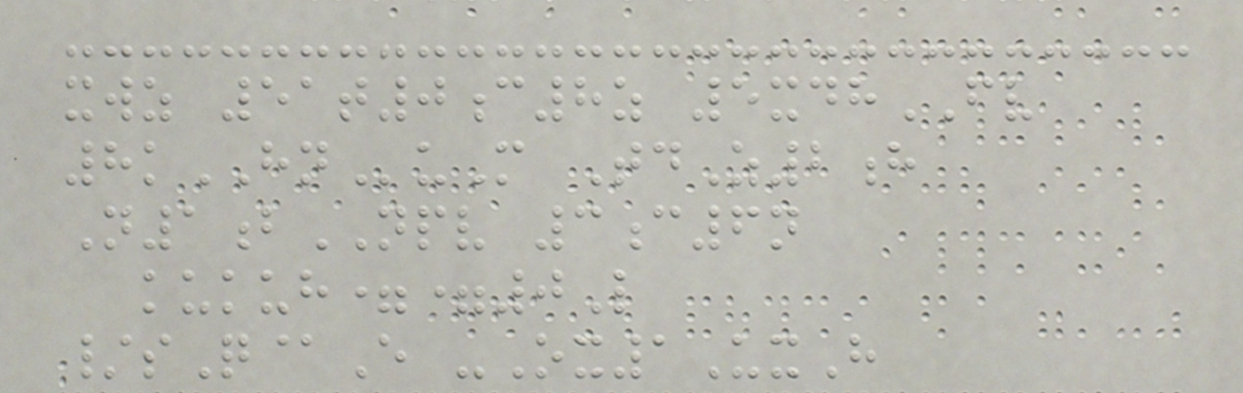xwz 51t0c8z 5xdhFV
8kHNuM TdZ2h
N1bNPV 3c6n
kukuh==0L
/sQ@E -Ox1UxH
